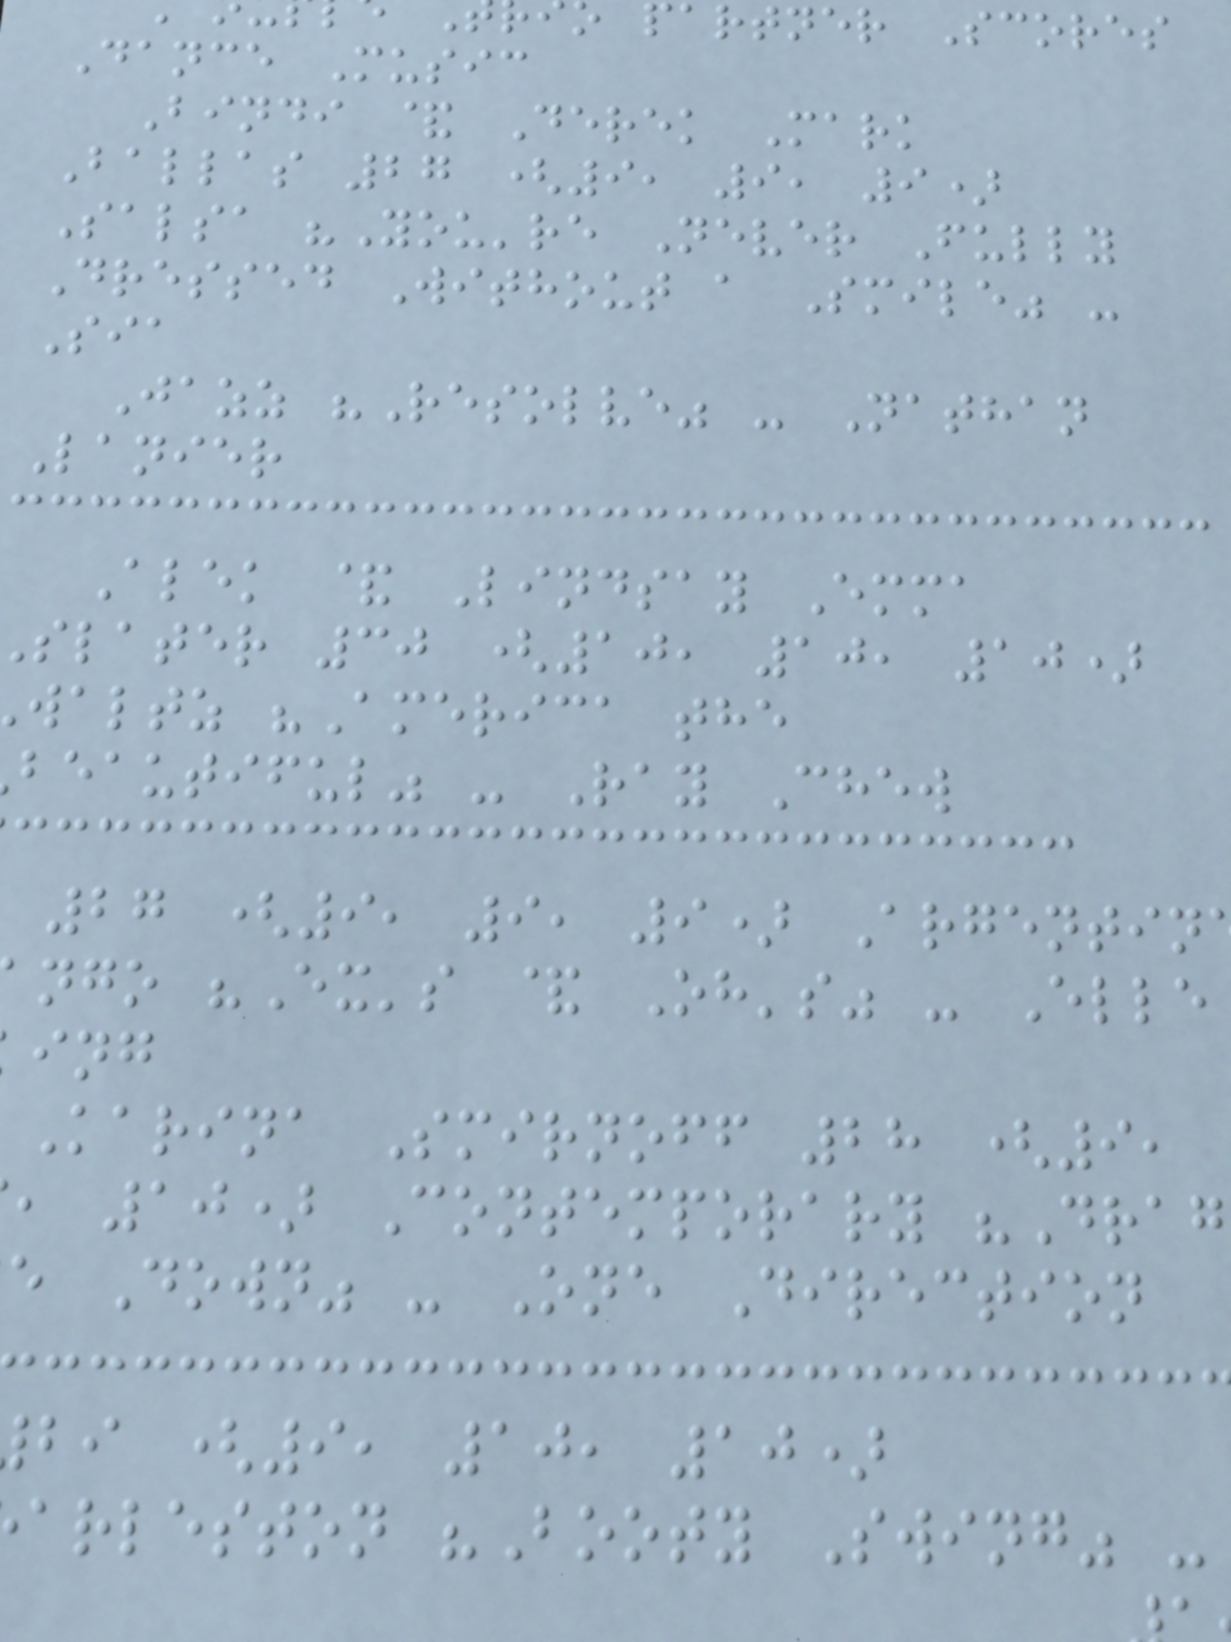partner Scores
Dance Music
Bindi & Derek Mark
Ballas 27 (9, 9, 9)
Salsa "You're Never Fully
Dressed Without a Smile" -
Sia
Jazz "Resolve" - Nathan
Lanier
Alek & Lindsay Emma
slater 30 (10, 10, 10)
waltz "America the
beautiful" - Ray Chew
27 (9, 9, 9) Argentin
ngo "Ex's & Oh's" - Elle
Karina Smirnoff 28 (9,
, 10) Contemporary "Drag
e Down" - One Direction
bi (9, 10, 10)
arleston "Booty Swing" -
